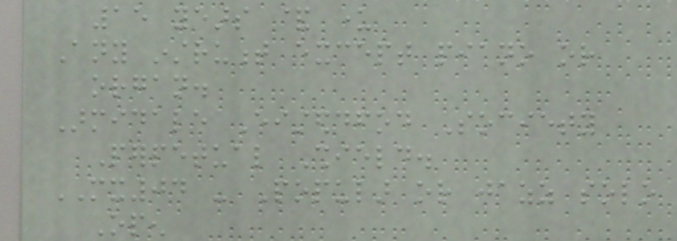15 years & under
Any instrument except piano or
organ.
Armidale Eisteddfod Society
Perpetual Shield.
MX04 - Popular or jazz solo
Open
